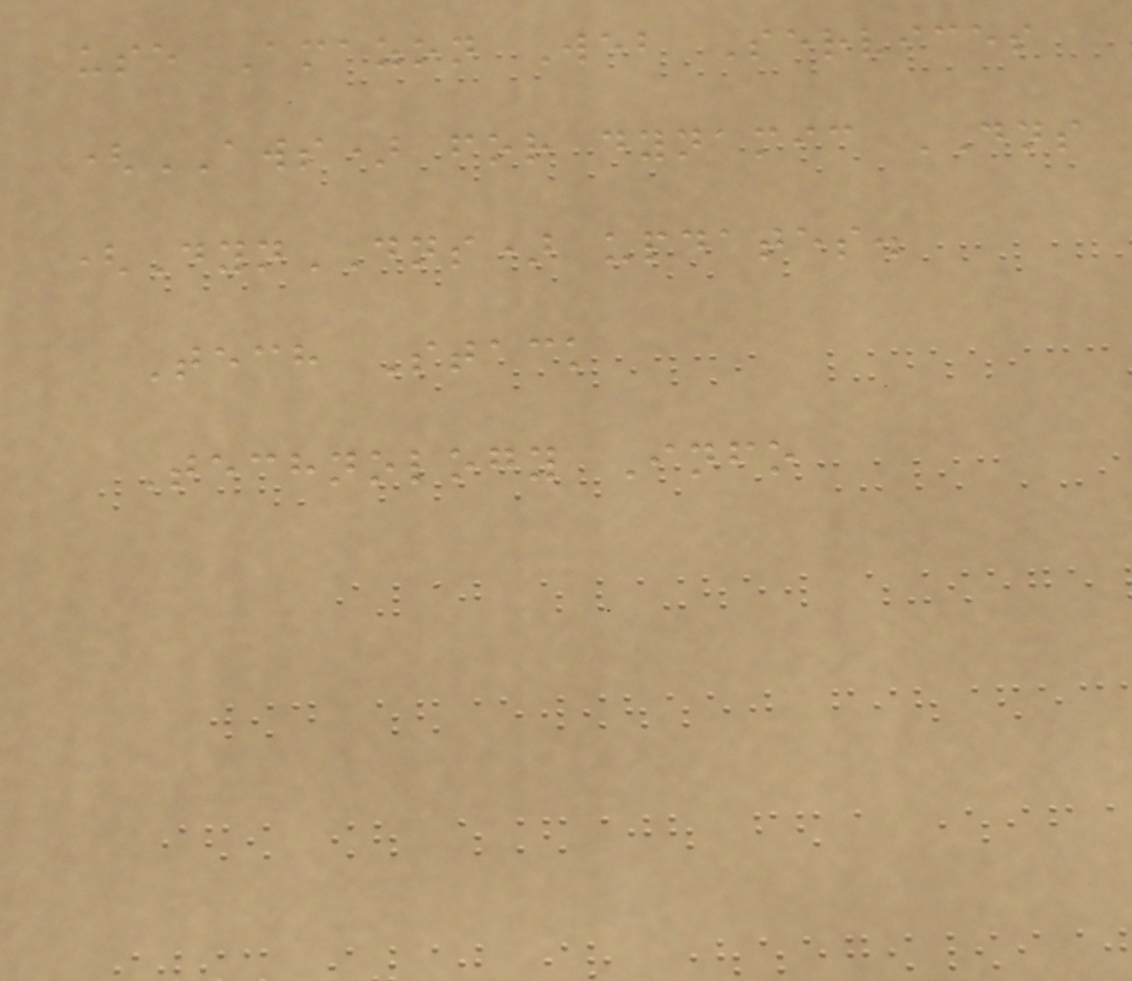use Amazon Web Services
(AWS) for dynamic DNS
(DynDNS) updates.
Tech Stack
Technology Info
